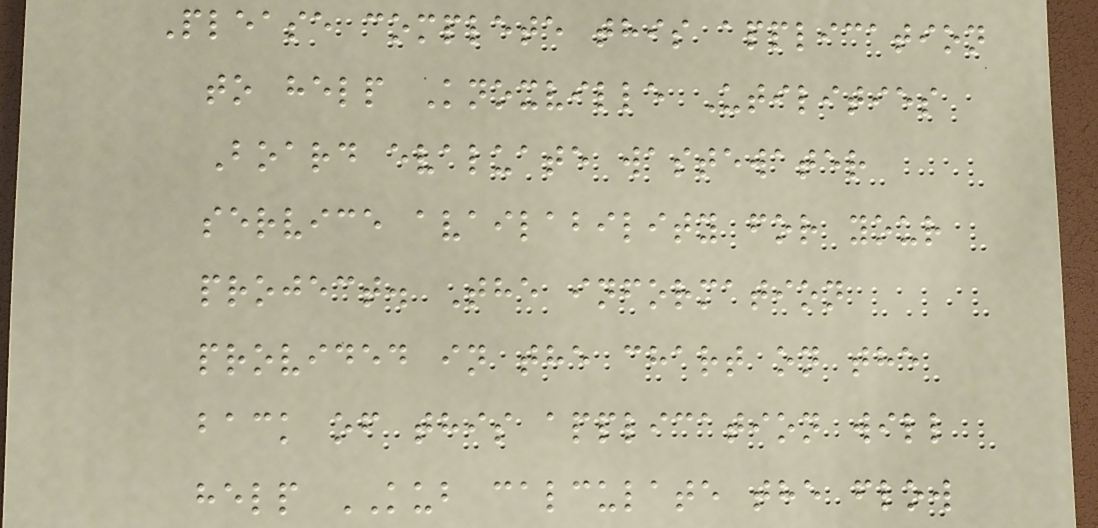Please complete this application
to help Knoxville Utilities
Board evaluate wastewater
service availability for your
project. The information
provided in the chart on the
back of this application will
help KUB calculate the flow
